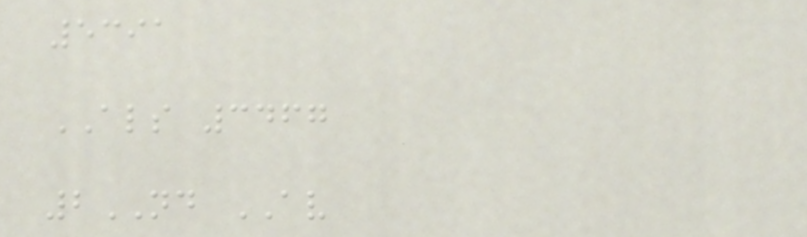5391
ALS 3467
2ND AV
